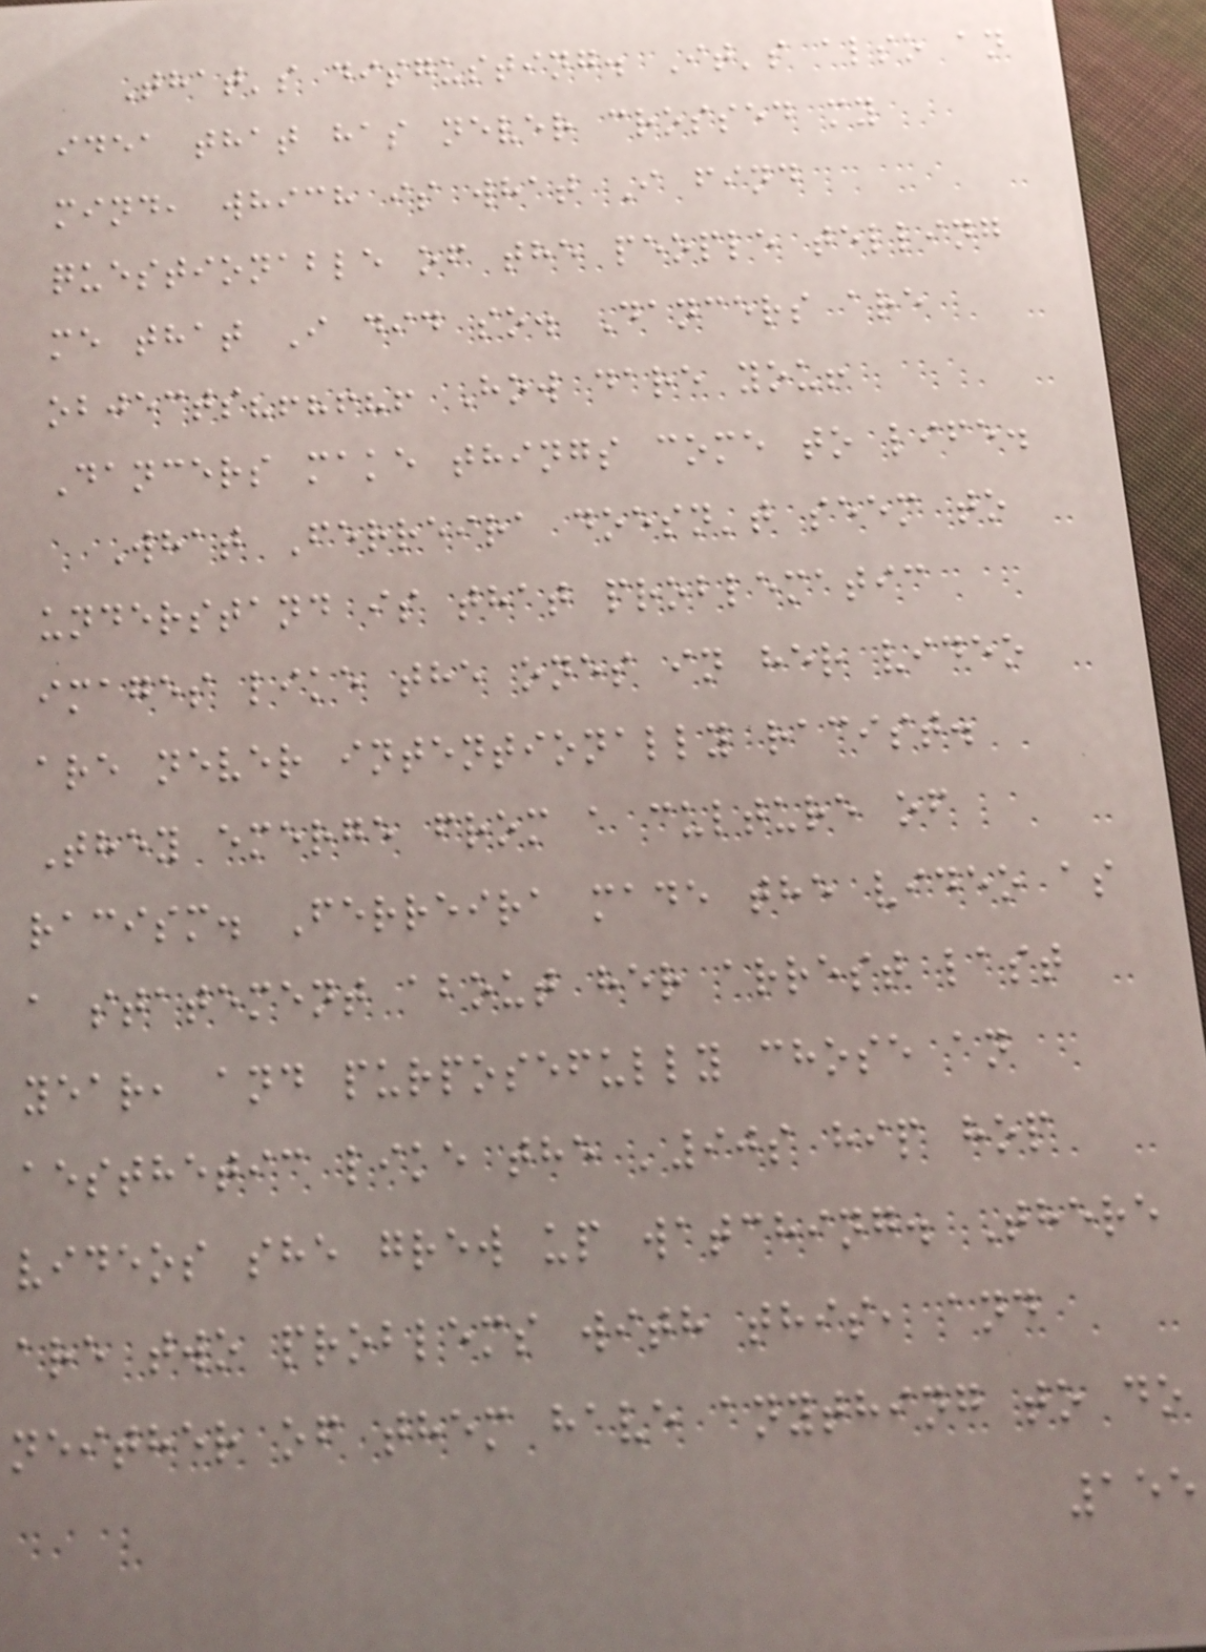That's disgusting. It's also an
idea that has never crossed my
mind, which is what I find
questionable of the people telling
me that I did so. Dancers are
objects?!?!?! How dare you!
Dancers make things come to life.
What Ferreira doesn't seem to
understand is that problematic
images like the ones in her video
are never intentionally racist.
They emerge from a culture of
racism. Ferreira made the video as
a statement about her arrest last
year, and purposefully chose an
aesthetic like the '90s hip hop
videos she grew up watching. There
are two problems with this, and
neither of them have anything to do
155
